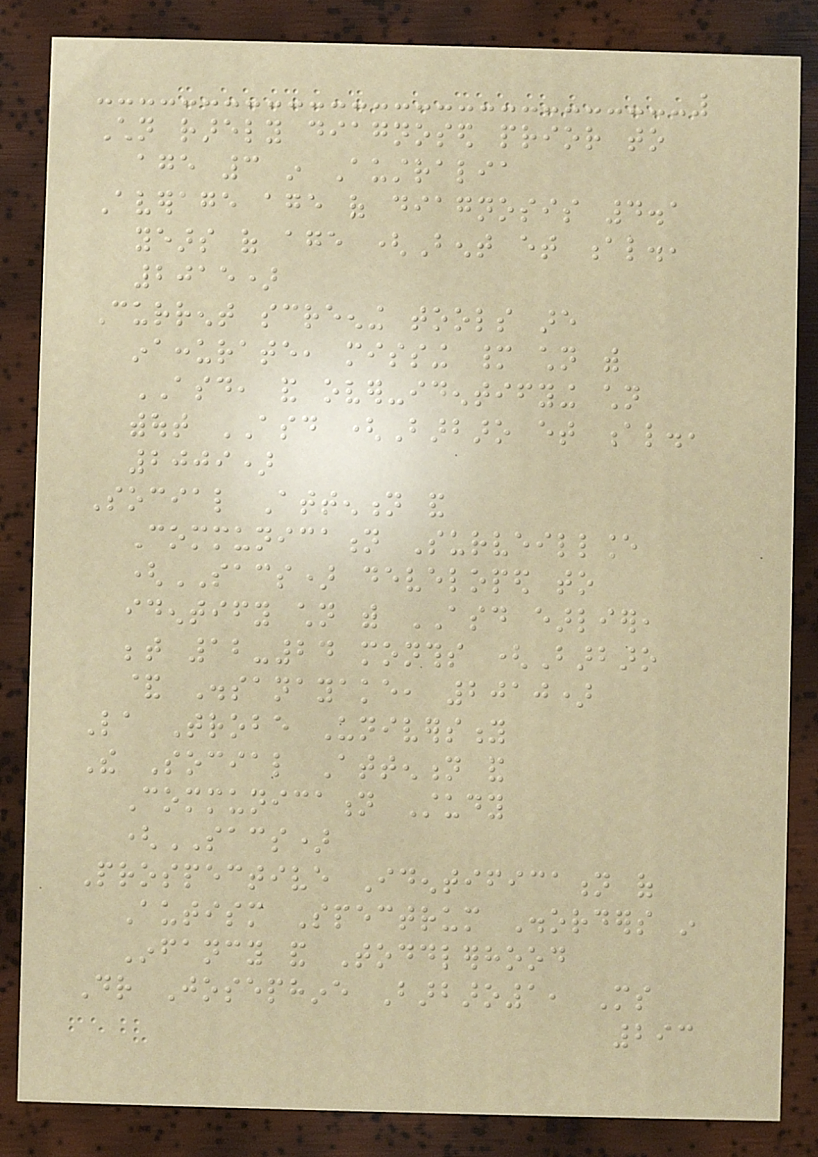Children rarely diagnosed prior to
age 3 in Australia
Average age of diagnosis 4.1
years of age (Bent et al.,
2015)
Current screening tools are
inaccurate, missing many children with
ASD, and over-identifying children
without ASD (Barbaro et al.,
2009)
Social Attention and
Communication Surveillance
(SACS) developed to
identify children with ASD earlier,
between 12-24 months (Barbaro
& Dissanayake, 2010)
La Trobe University
The Social Attention and
Communication Study
(SACS)
Prospective Identification of
Autism Spectrum Disorders in
Infancy and Toddlerhood
Dr Josephine Barbaro1, Ms
293
